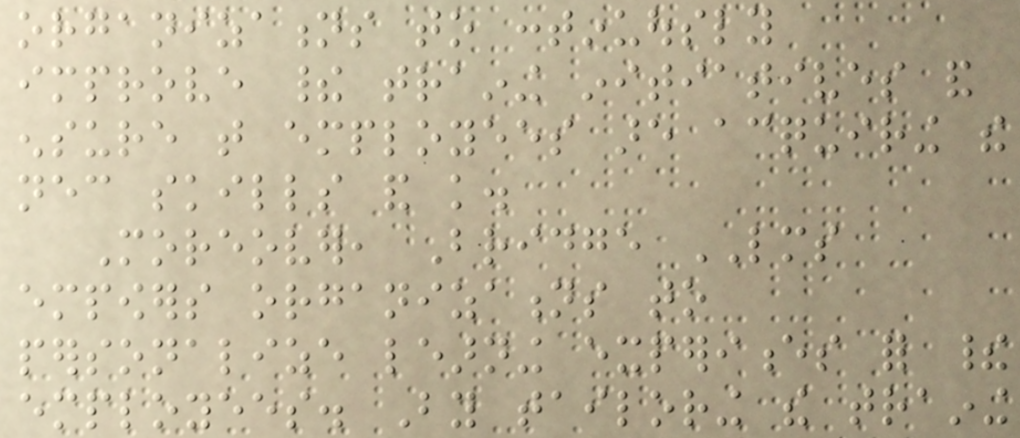organizations to continuously
improve their training initiatives and
ensure that employees are acquiring the
necessary skills and knowledge.
Moreover, Bridge LMS
empowers organizations to
personalize learning experiences for their
employees. By tailoring the training
